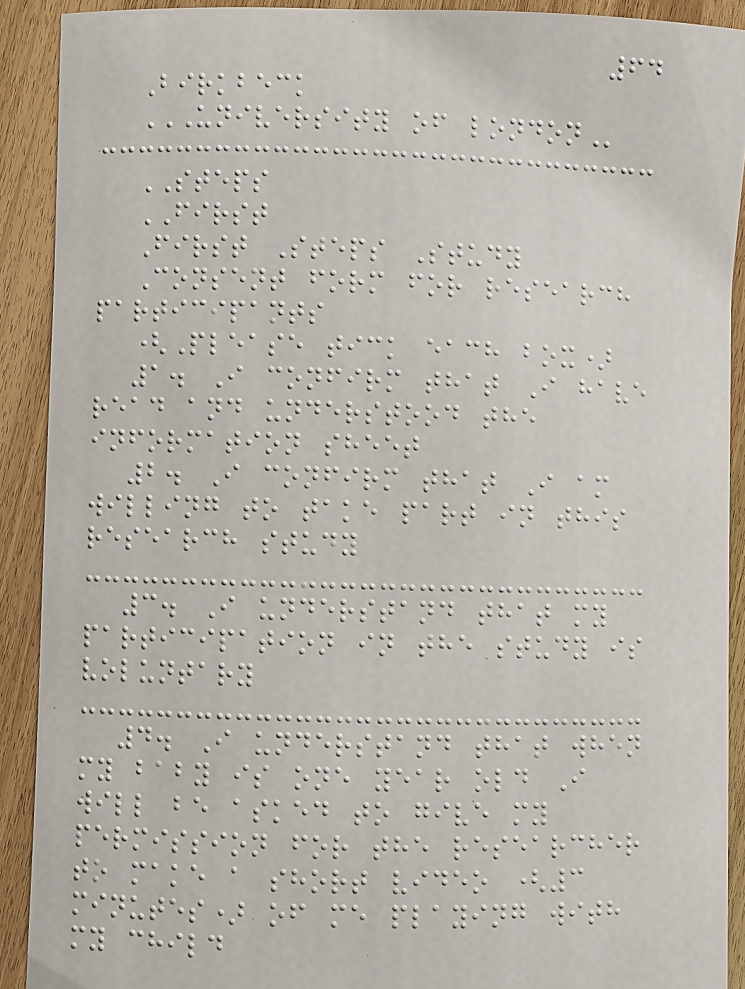64
Birkbeck
UNIVERSITY OF LONDON
STEPS
FIRST
First Steps Study
Consent form for research
participants
(Please tick each box)
1. I confirm that I have
read and understood the
information sheet
2. I confirm that I am
willing to take part in this
research study
3. I understand that my
participation in the study is
voluntary
4. I understand that when
my baby is one year old I
will be asked to give my
permission for the researcher
to make a short video (3
minutes) of me playing with
my child
